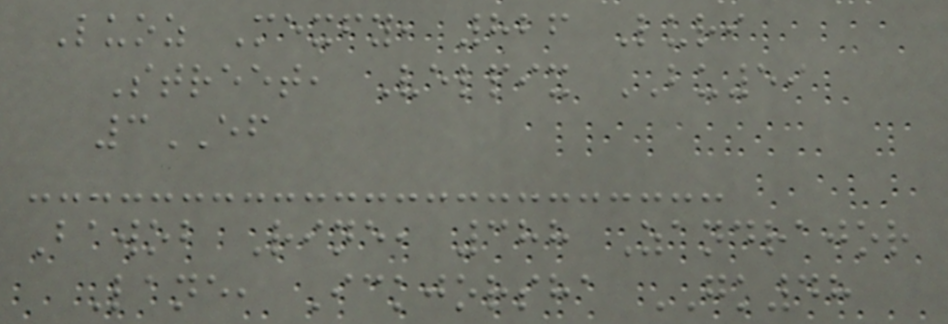Luoz Mexfy, 826 Luri
Street, Velpix BU59
3EF
Bawob Rine, 388 Zandrajor
Lane, Ickjorsha GK48
